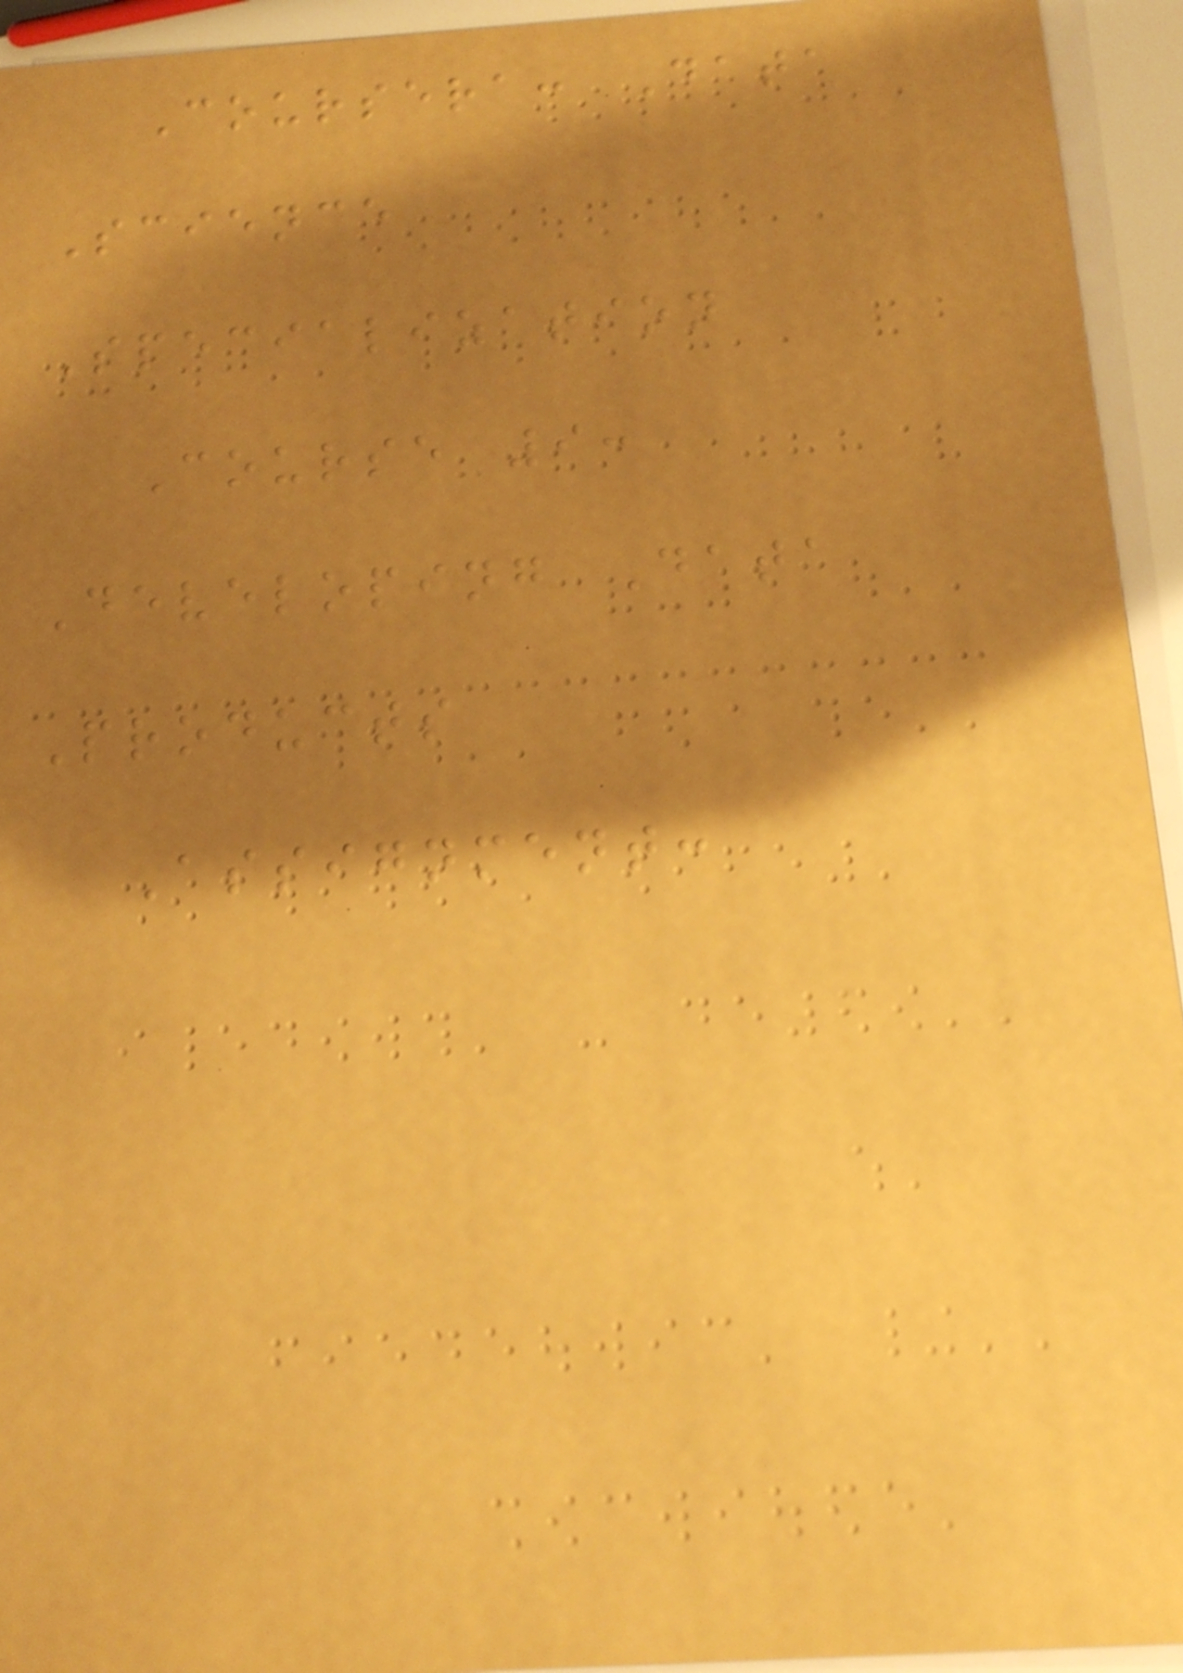Coursera: Data
Science
Specialization
Course 9:
Developing Data
Products
Assignment:
